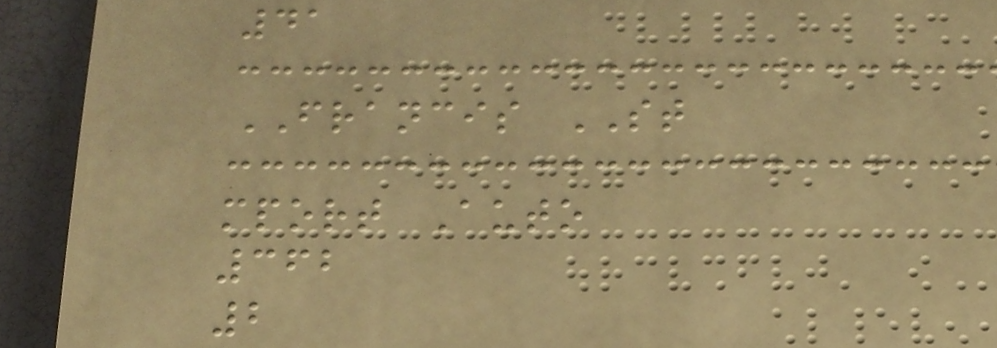41
FRANCIS ST
mport Auto
362
2
